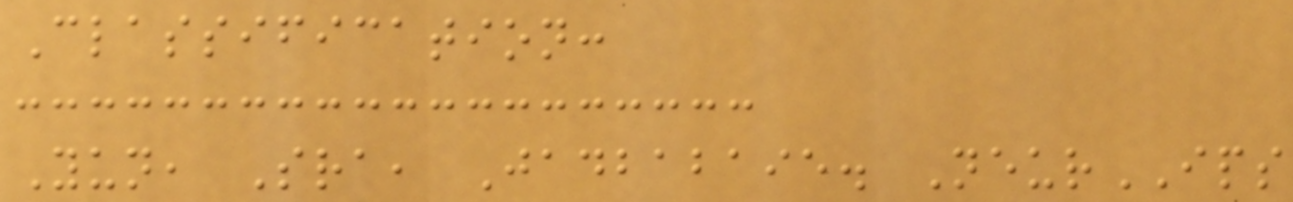Classification:
Yun, Sra, Jadbabaie. NeurIPS
